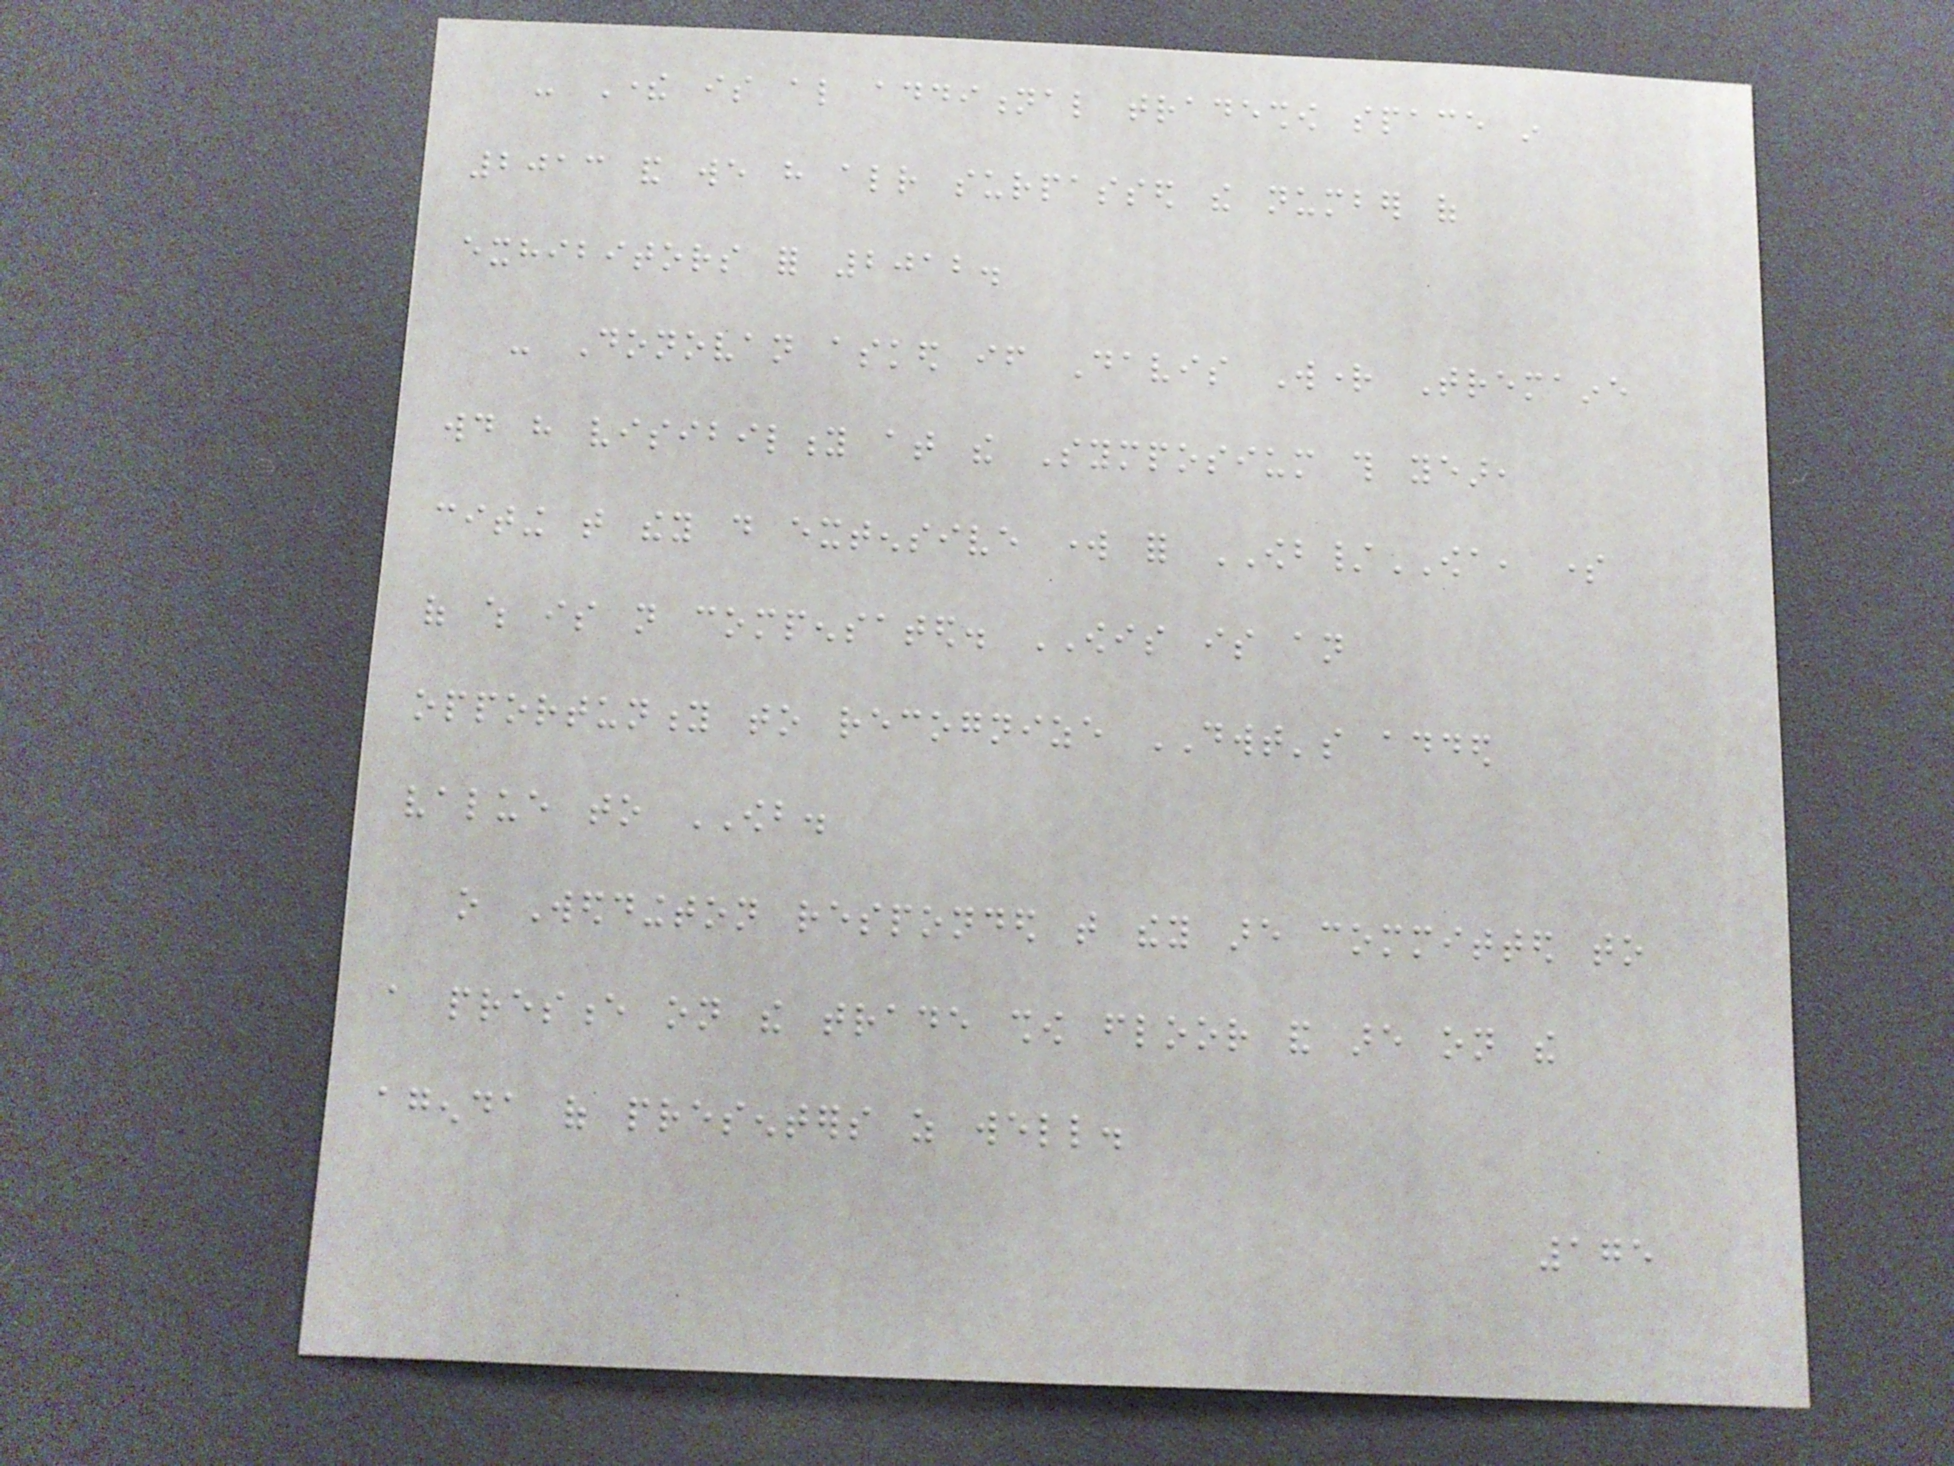- There is also additional tradeshow space in
2013 and we have already surpassed the number of
exhibitors for 2012.
- Donovan asked if Davis Wright Tremaine
would have visibility at the Symposium this year,
citing that they do extensive work for OWB/OWA, some
of which is not compensated. OWIS is an
opportunity to recognize DWT's added
value to OWB.
o Weddington responded that they are committed to
a presence on the trade show floor and are on the
agenda of presenters as well.
175
